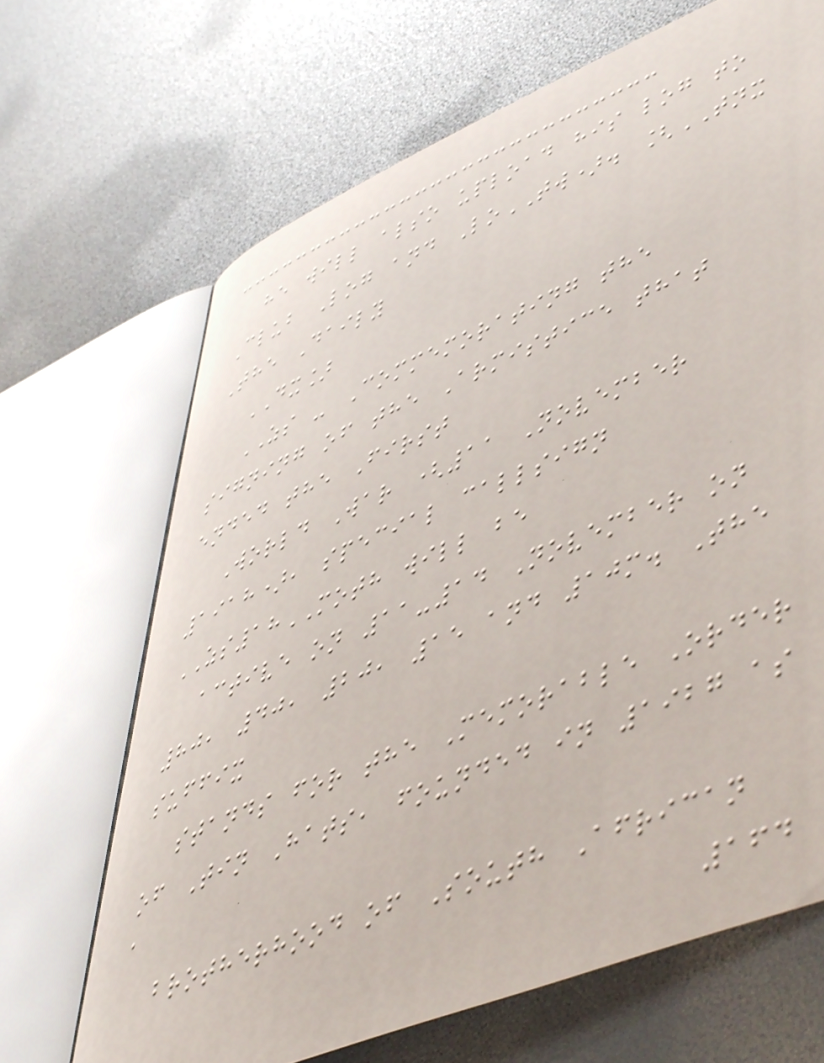he will also upload his log to
Club Log and LoTW). [TNX
The Daily
DX]
ZS - Commemorating the
signing of the Armistice that
ended the First
World War (11 November
1918), special callsign
ZS18MOTH will be
active on 11-14 November on
80, 40, 20, 15 and 10m. The
suffix
stands for the Memorable Order
of Tin Hats, founded in 1927 as
a
brotherhood of South African
164
